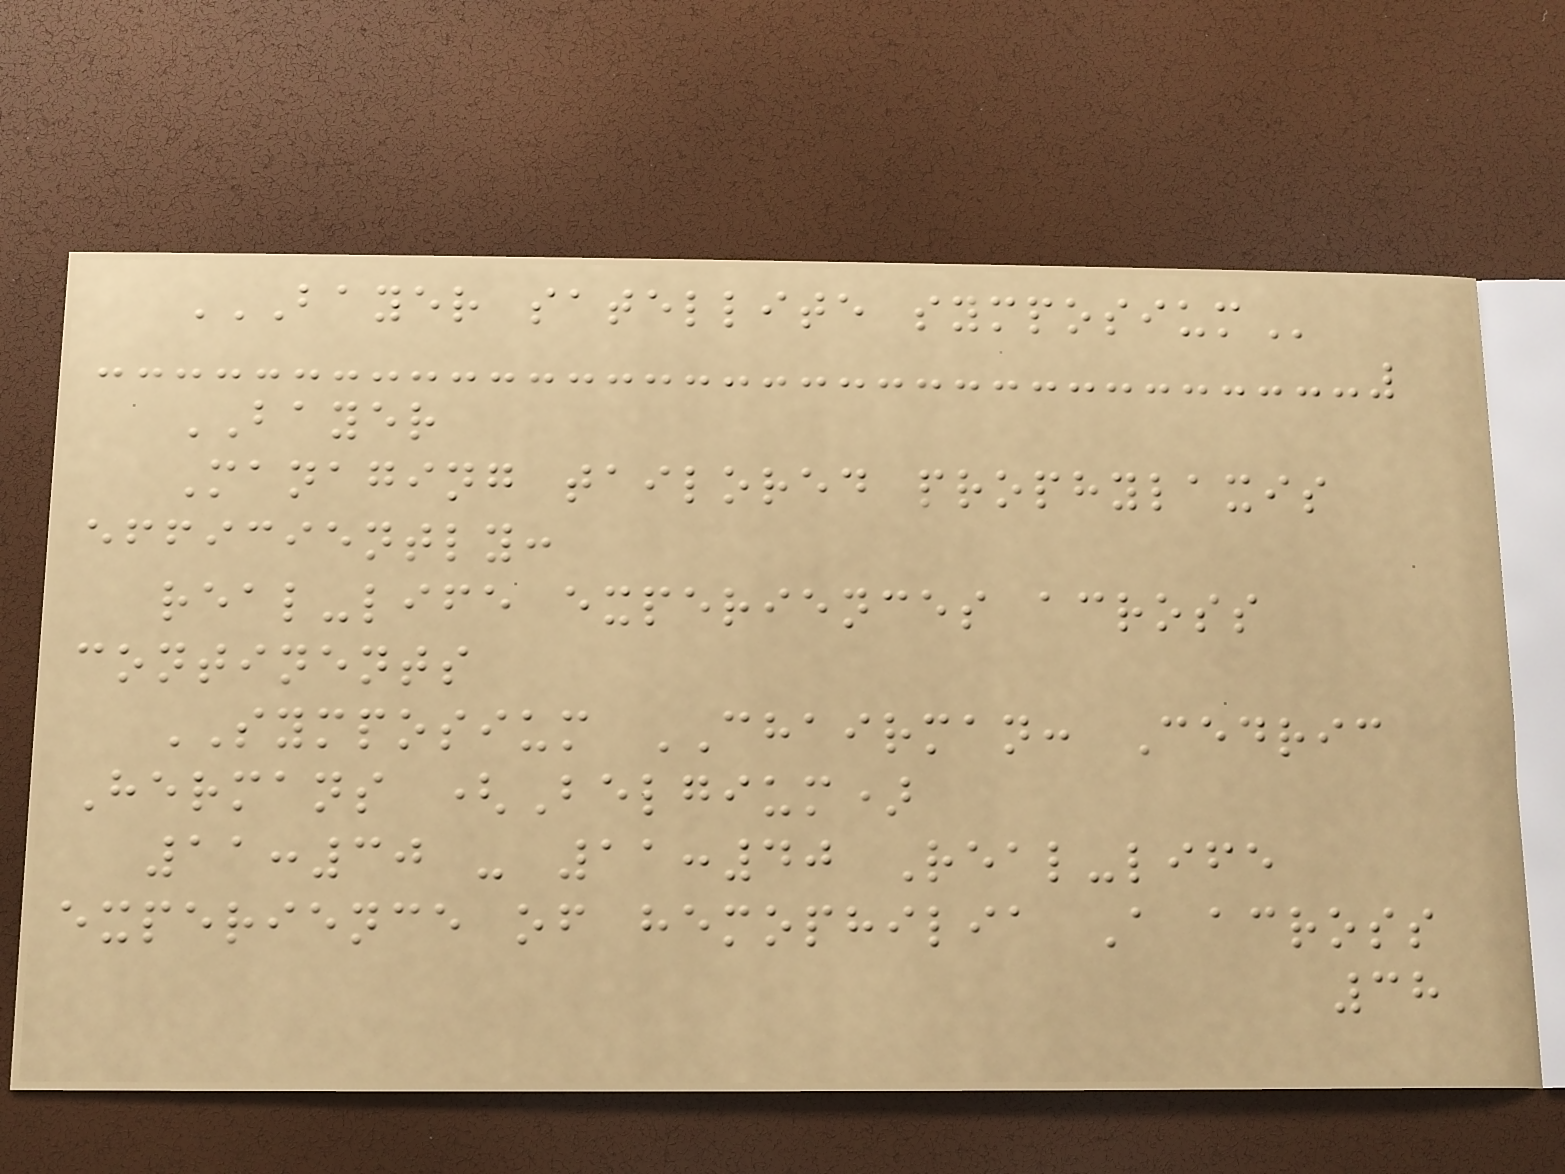BAYER SATELLITE SYMPOSIUM
BAYER
Managing tailored prophylaxis
efficiently:
real-life experiences across
continents
SYMPOSIUM CHAIRMAN: Cedric
Hermans (Belgium)
11:30 - 11:40 Real-life
experience of hemophilia A across
38
